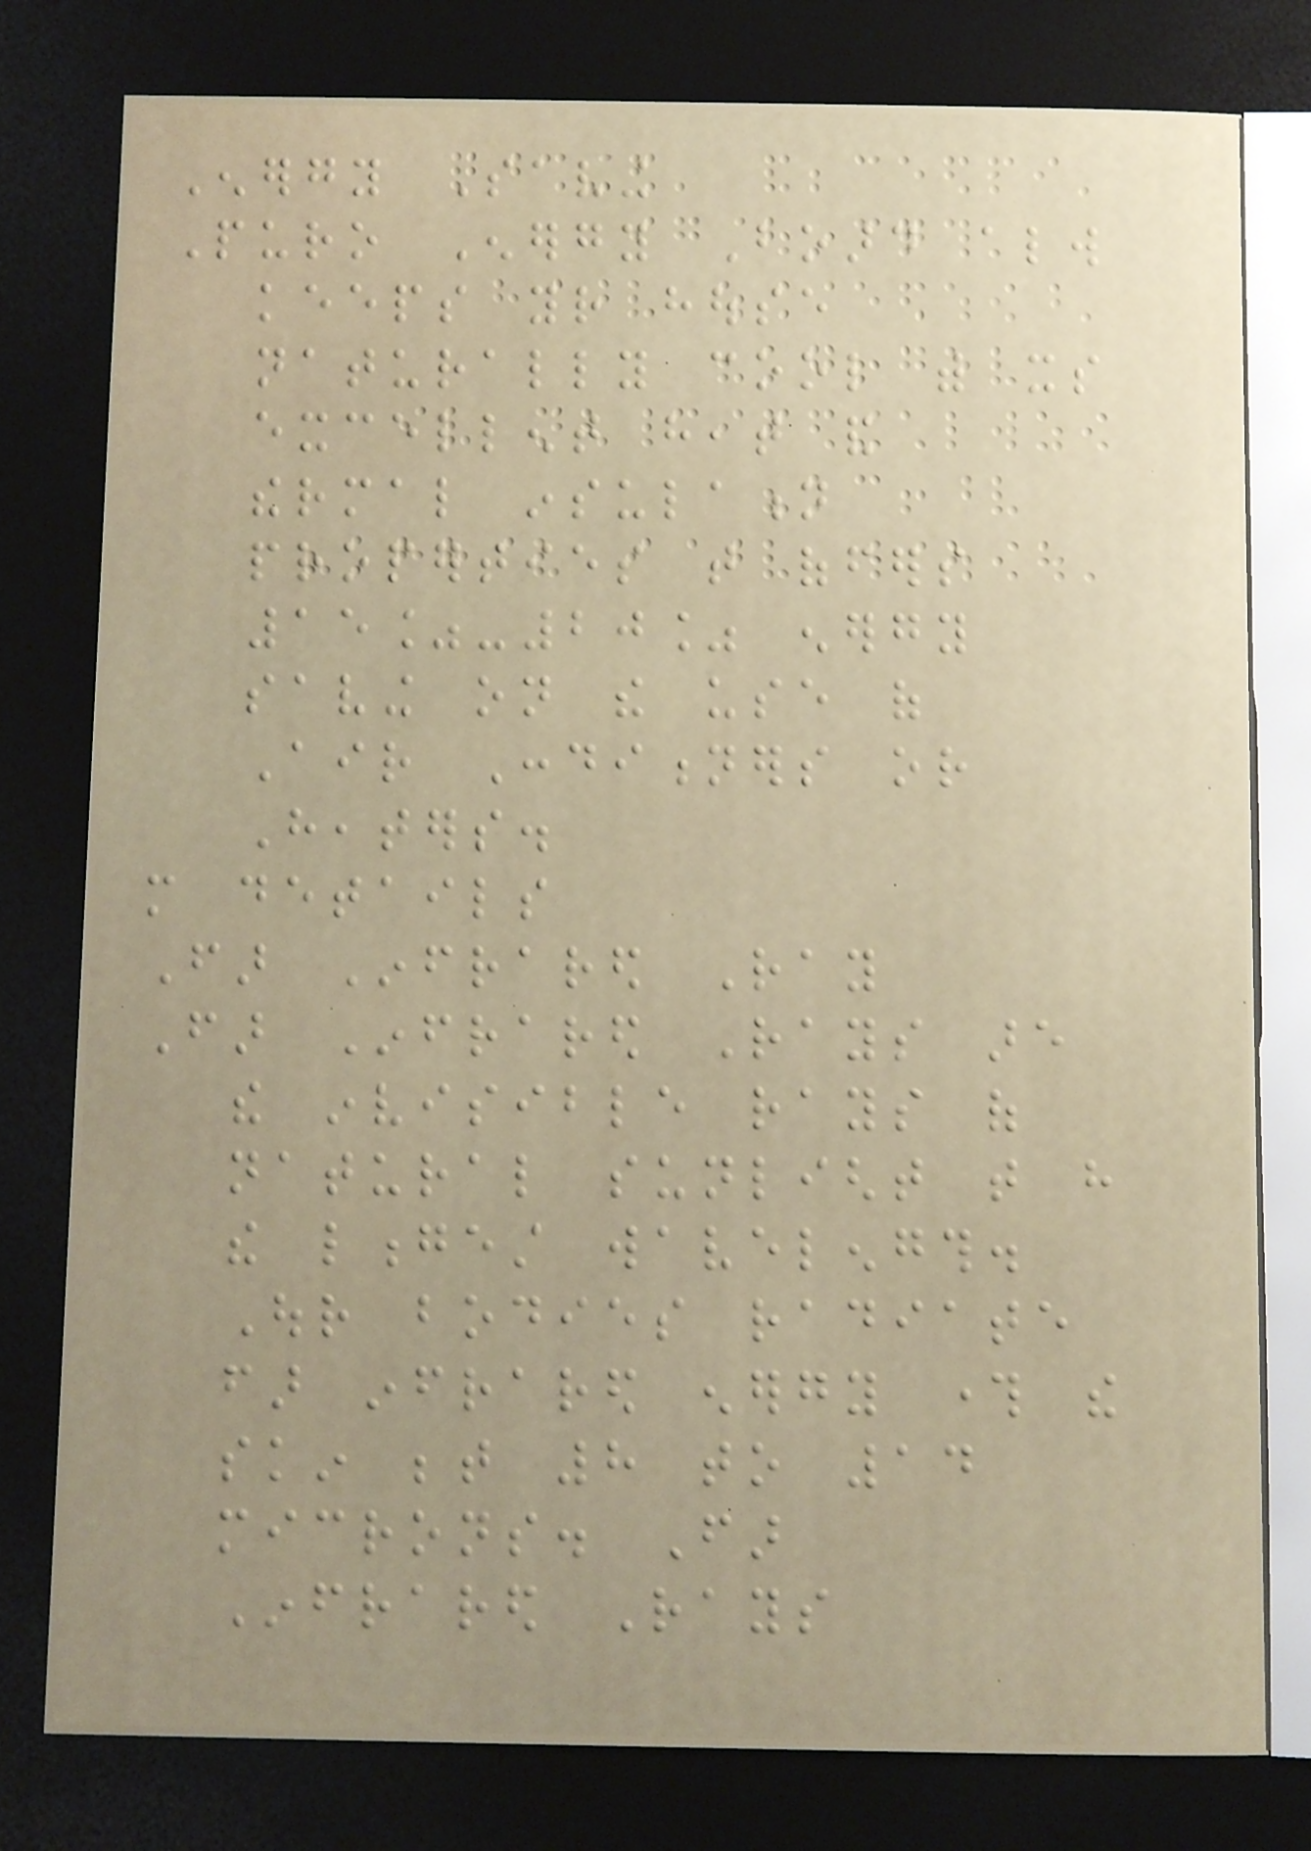Energy Saving
Puro Energy Board always
keeps your house
naturally cool with its
excellent heat and
thermal insulation
properties that offers
15%-20% energy
saving on the use of
Air Conditioners or
Heaters.
more details
Far Infrared Ray
Far Infrared Rays are
the invisible rays of
natural sunlight that have
the longest wavelength.
Our bodies radiate
far infrared energy through the
skin between 8 to 14
microns. Far
Infrared Rays
